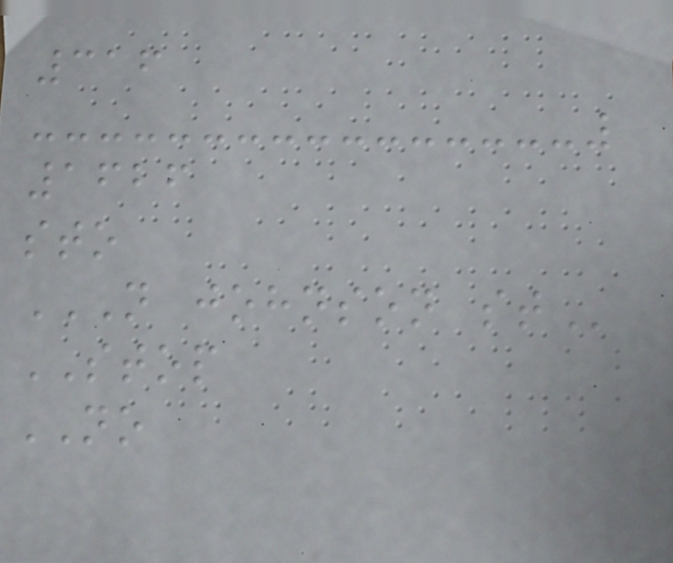316
1626
sto
N JOHNSON ST
STOP
NO
